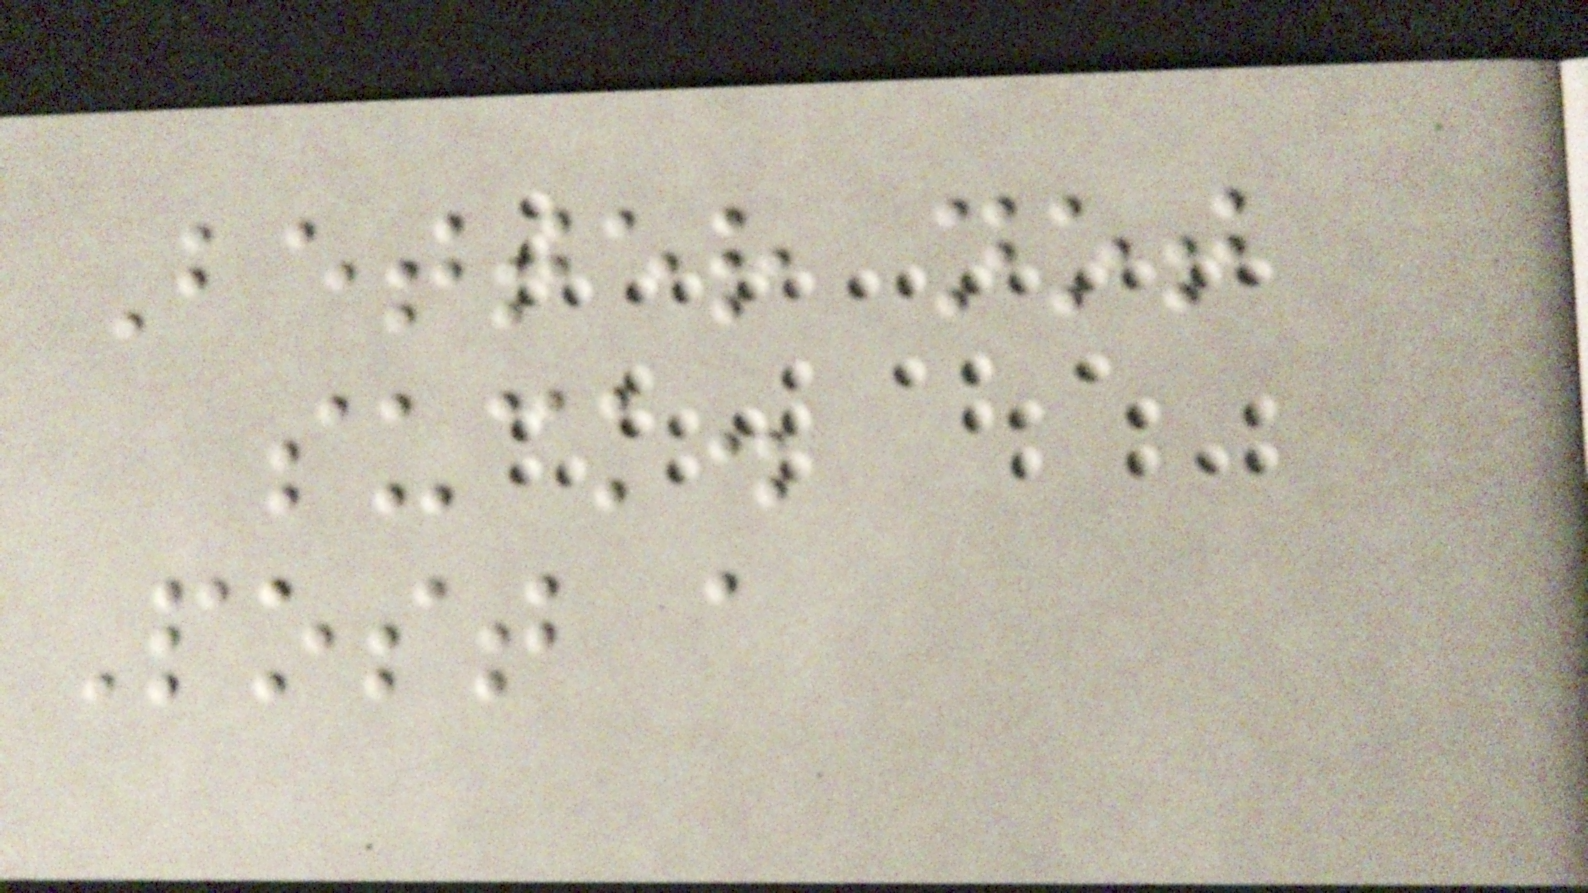Better not
suck.
Post a
